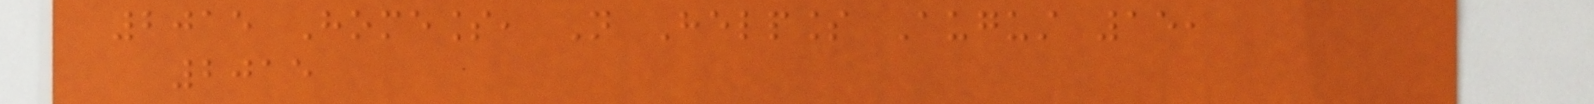2015 Homeless, Not Helpless August 15,
2015
